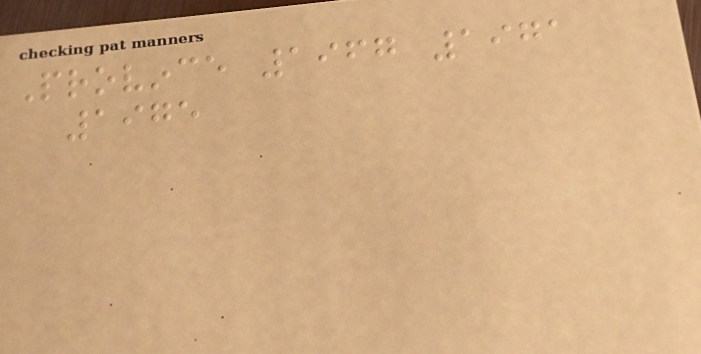Province 1967 1971
1975
